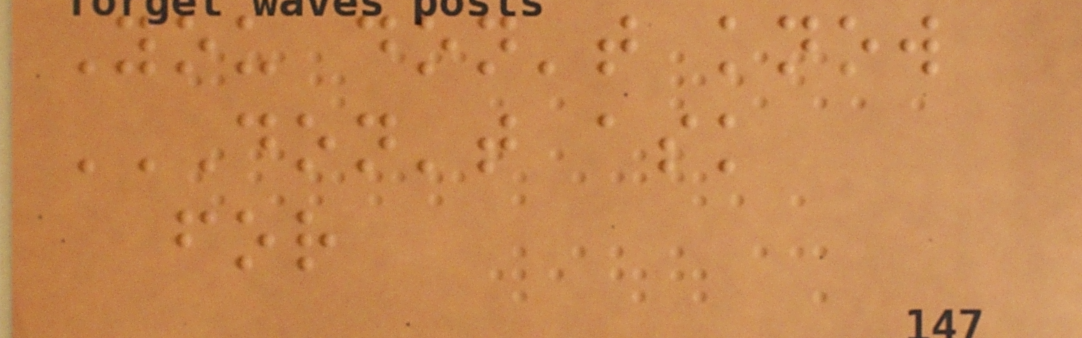You don't know
DON'T ASK
FOR
